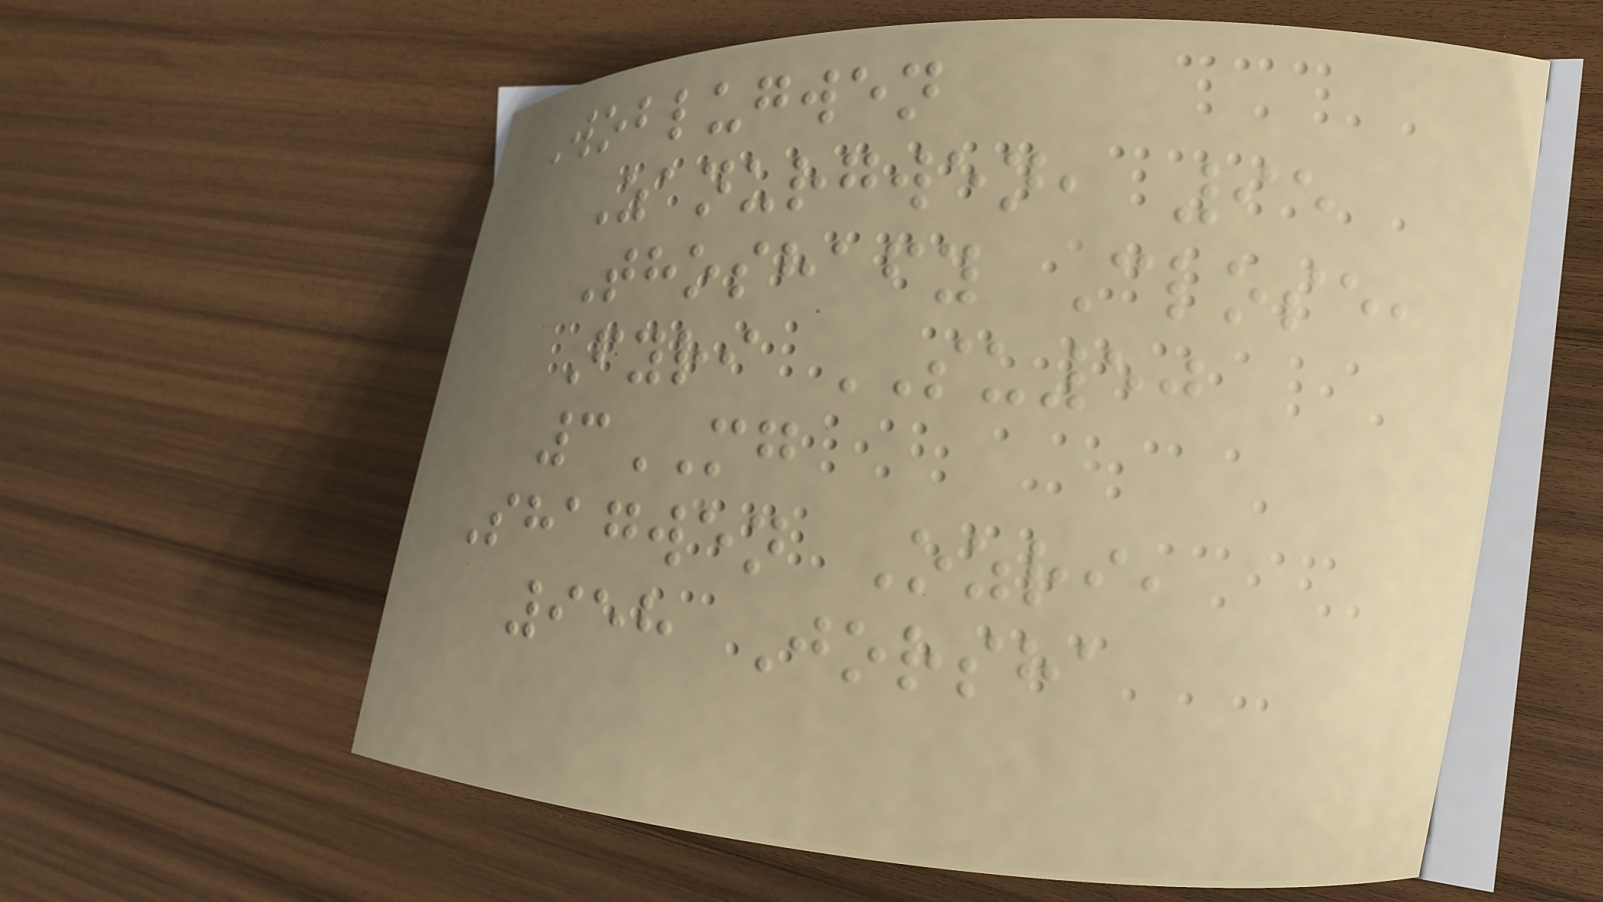Woblugwen
Zanurgwen, 95
Thoshafy Close,
Fyri SU50
3MG
Shagwen Ozri,
958 Jorsha
